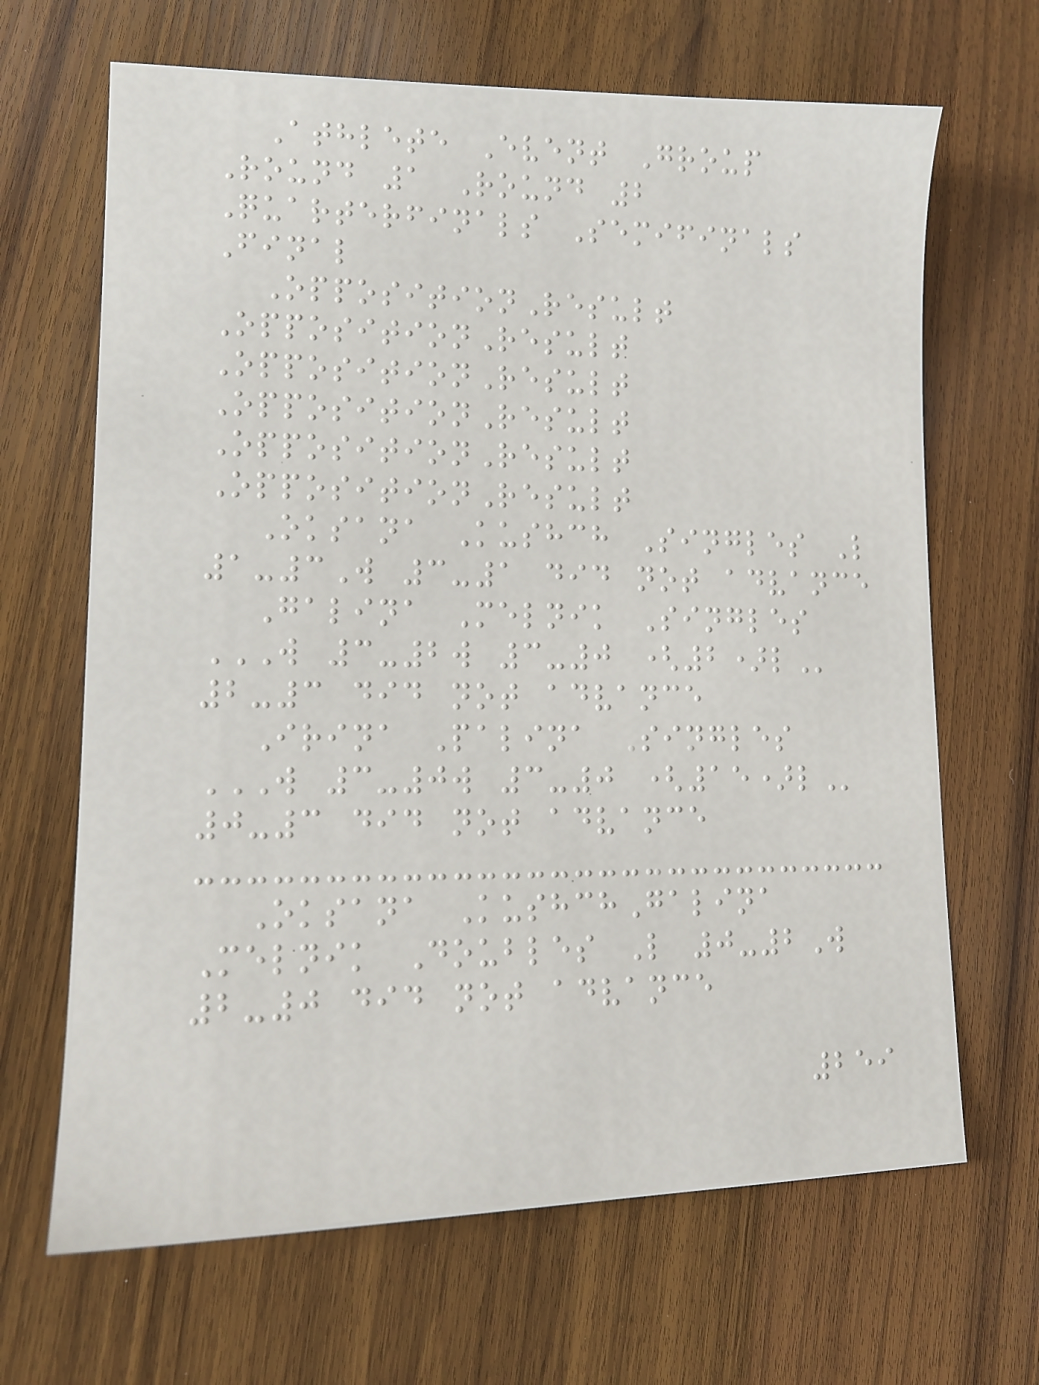Athlete Event Group
Round 1 Round 2
Quarterfinals Semifinals
Final
OppositionResult
OppositionResult
OppositionResult
OppositionResult
OppositionResult
OppositionResult
Oksana Kushch Singles L
1-3W 3-1 did not advance
Galina Melnik Singles
W 3-2W 3-0 (2)L
2-3 did not advance
Irina Palina Singles
W 3-0W 3-0 (15)L
0-3 did not advance
Oksana KushchGalina
Melnik Doubles L 0-2W
2-0 did not advance
259
